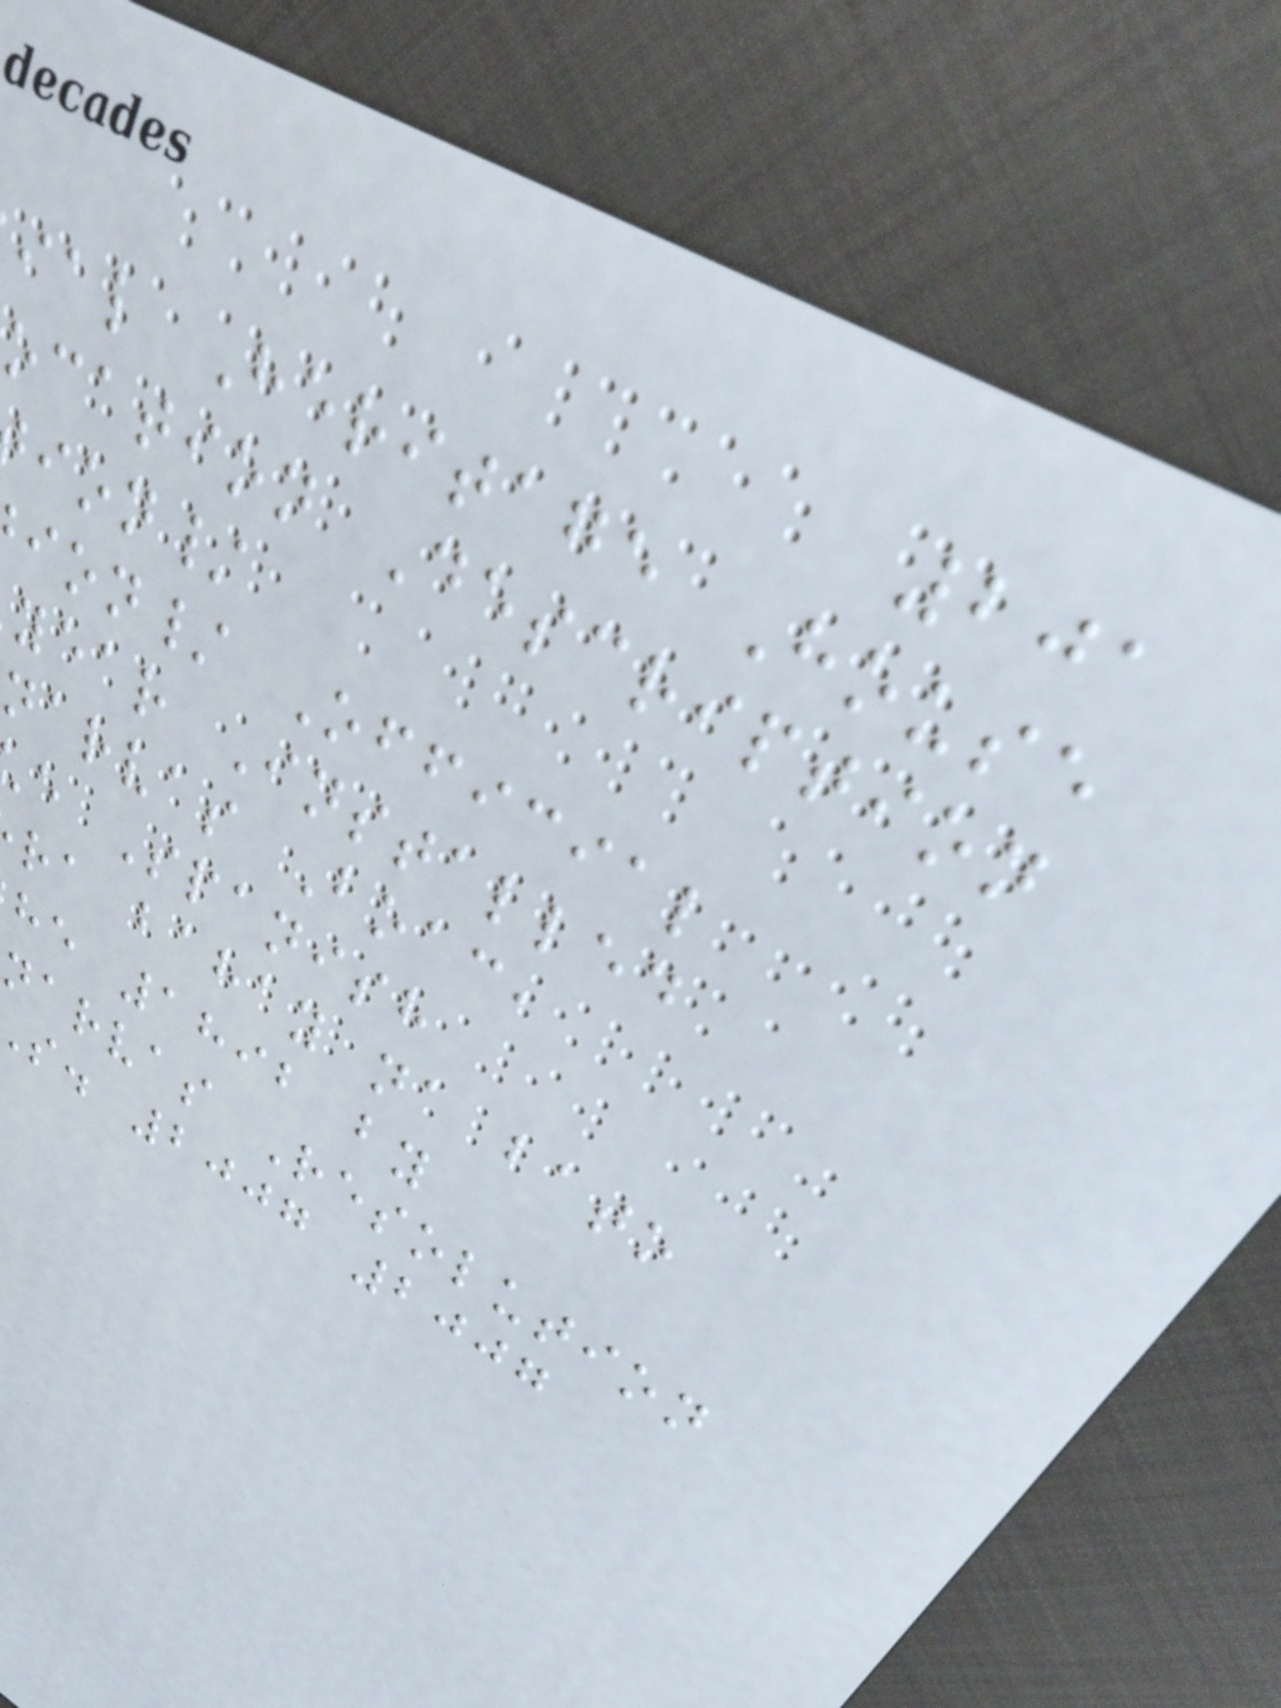201
ial Heritage House
ocation Description
ion/
ion/ Official
year Installed
narvas Boac,
e Spanish
ra bahay na bato
he 1892 by
narvas Resolution
s. 2007 2007
